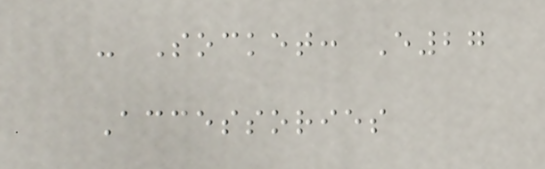- Socket: E27
Accessories
